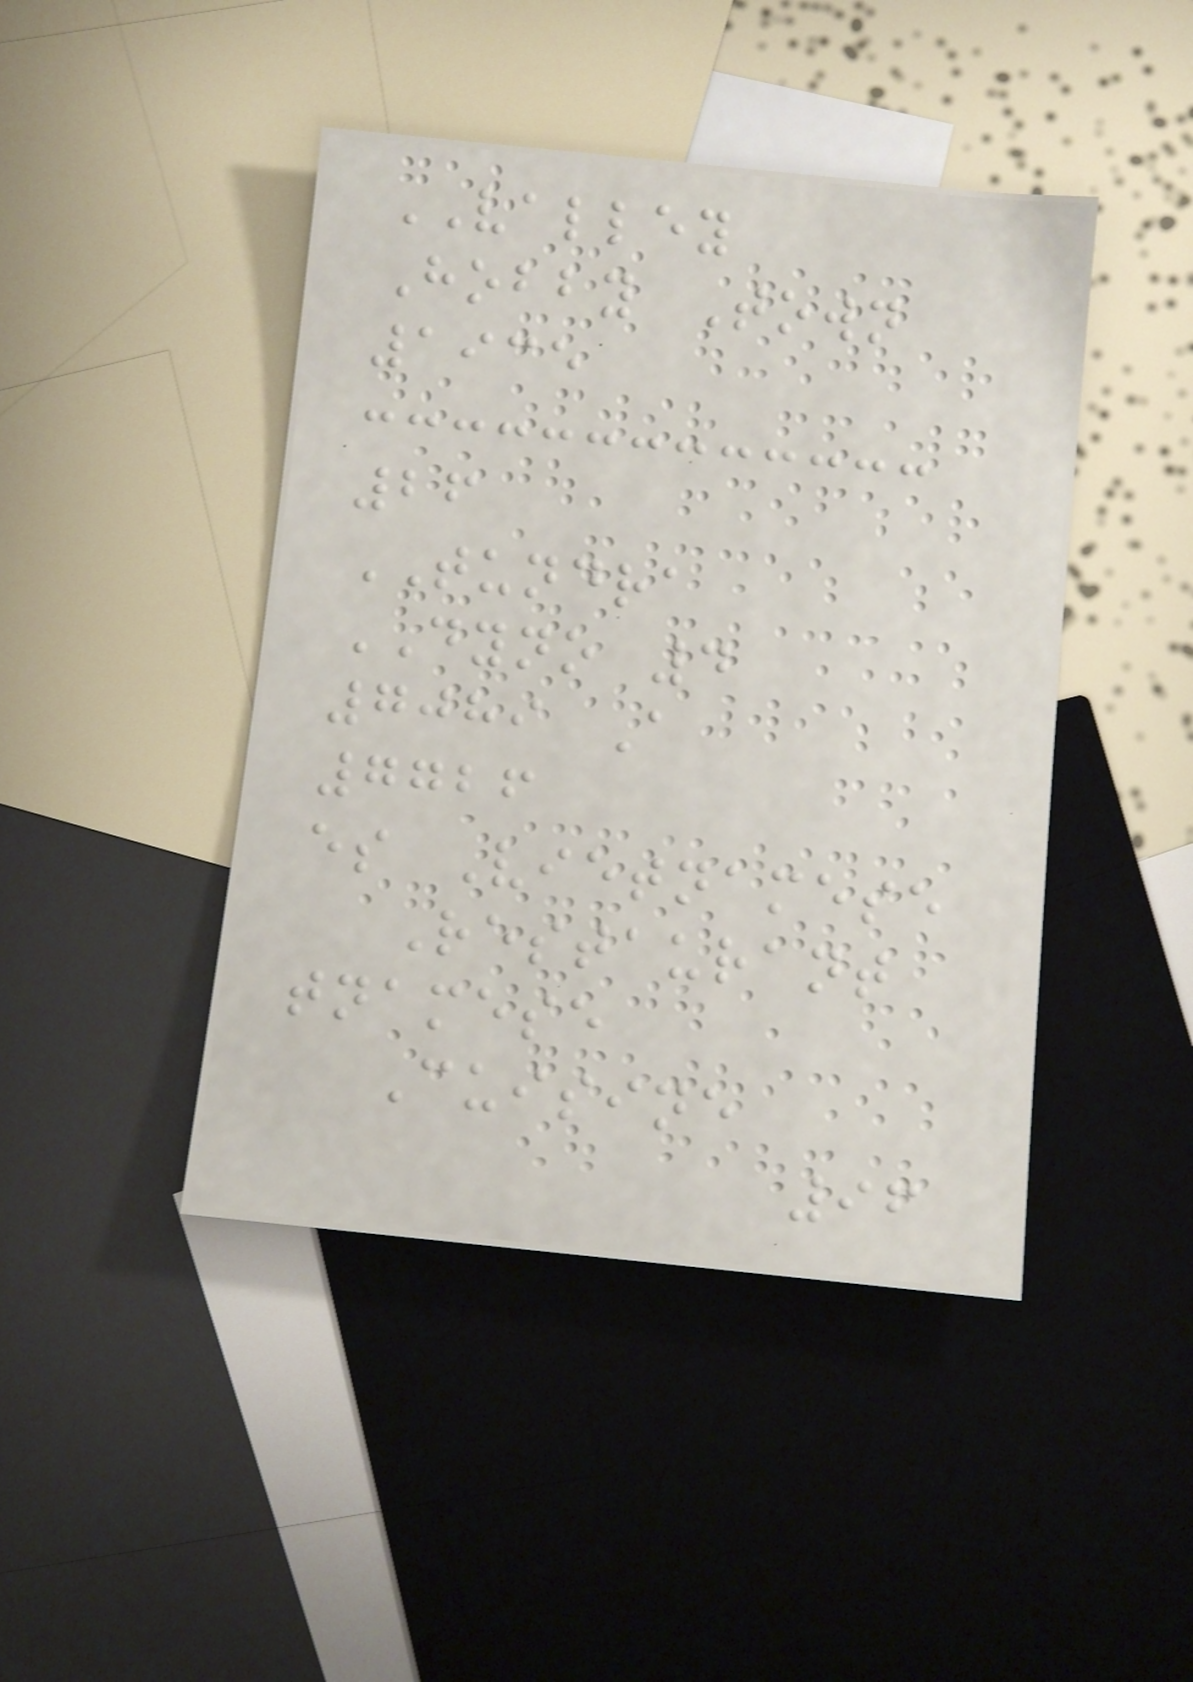VALLEY
Hobby Town
1935
26
TUNDRA
DYNO 4
7089 A
7726
es Vietnamese
Restaurant
tnamese
Cuisine
96
